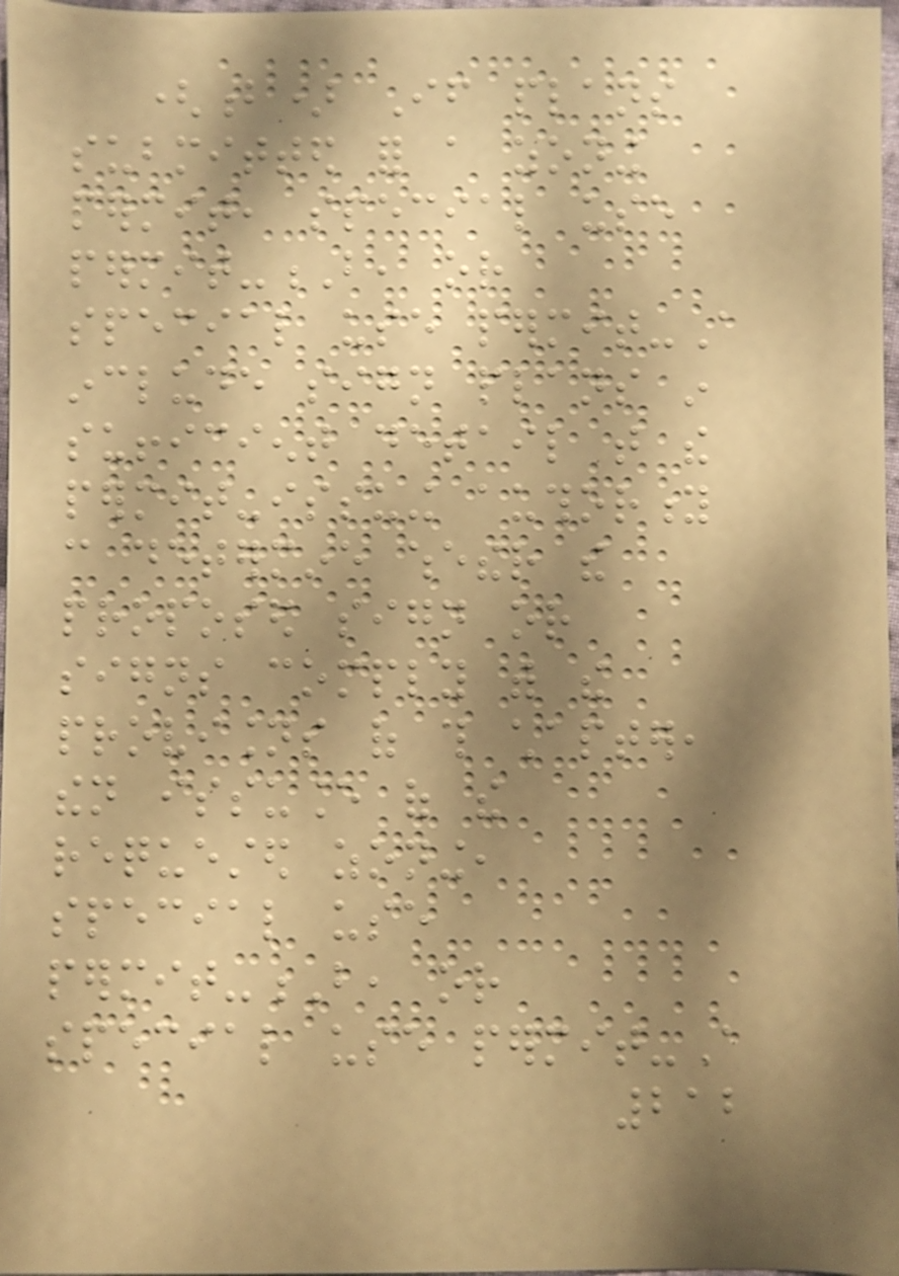(b) If plans
submitted for a zoning
permit, special use
permit-B, or
special use permit-A
include sign plans in
sufficient detail that the
permit-issuing authority
can determine whether the
proposed sign or
signs comply with the
provisions of this chapter,
then issuance of the
requested zoning,
special use
permit-B, or
special use permit-A
212
